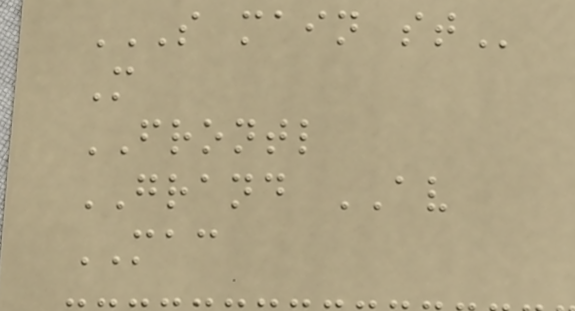S MAIN ST
M
FRONTL
GRAND AV
MAC
